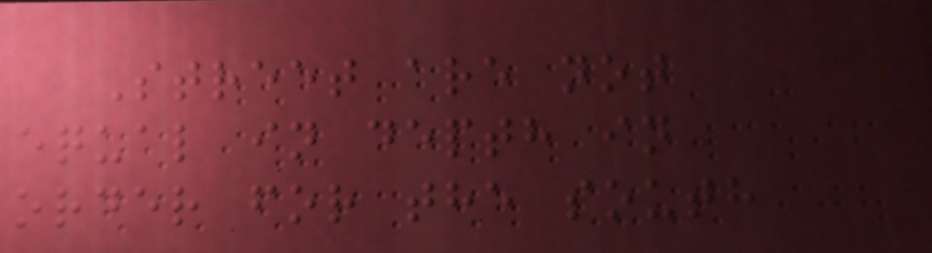Street are not
equal in depth in
order for the south
